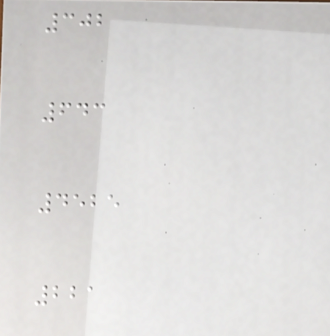302
643
4525
221
